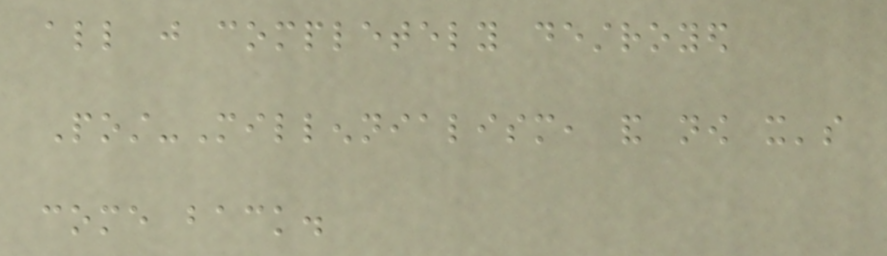all just completely destroyed
Post-Millennialism, and now it's
come back.
